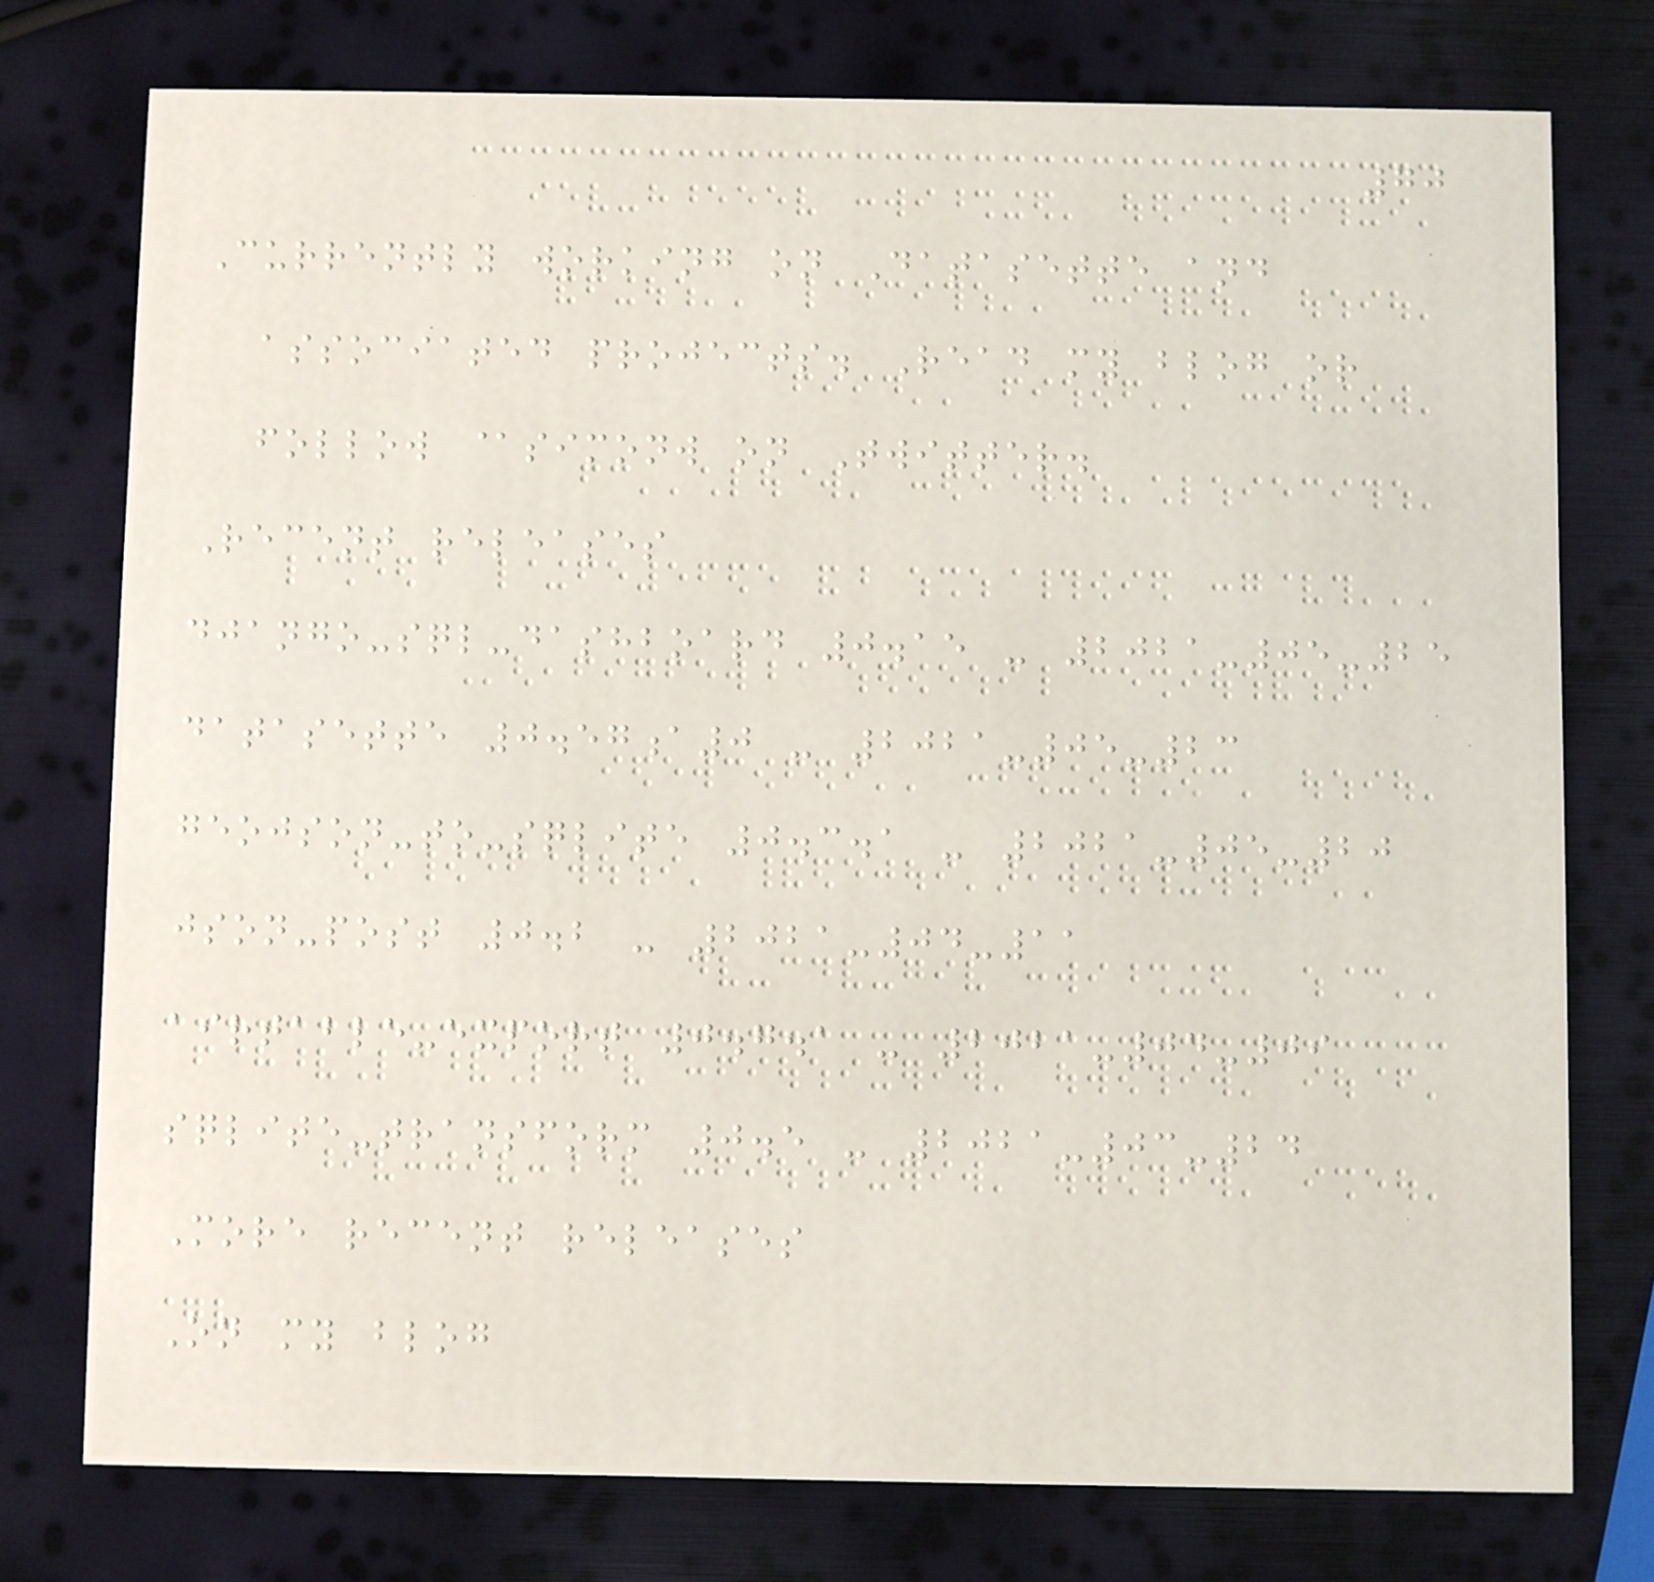70
Currently working on Datasette and
associated projects. Read my blog or
follow @simonw on Twitter.
Recent releases
django-sql-dashboard 0.15 - 2021-05-25
datasette 0.57a0 - 2021-05-23
geojson-to-sqlite 0.3.1 - 2021-05-20
json-post 0.2 - 2021-04-11
airtable-export 0.7.1 - 2021-04-09
sqlite-transform 0.5 - 2021-03-24
More recent releases
On my blog
